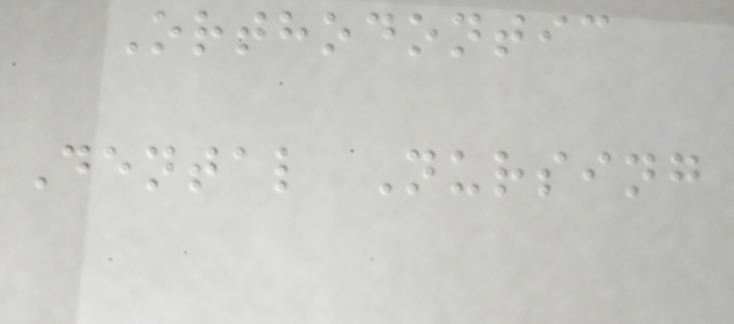Orthodontic
Dental Nursing
